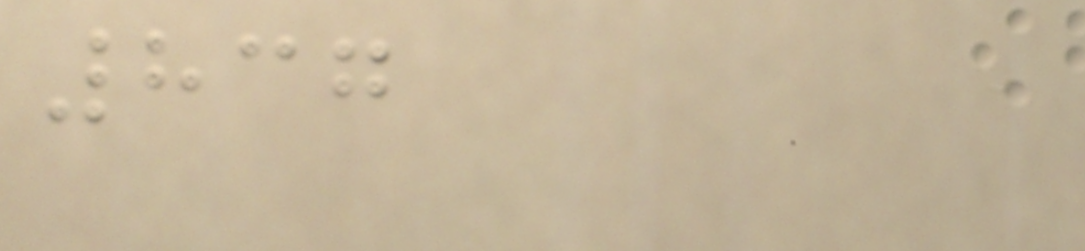837
